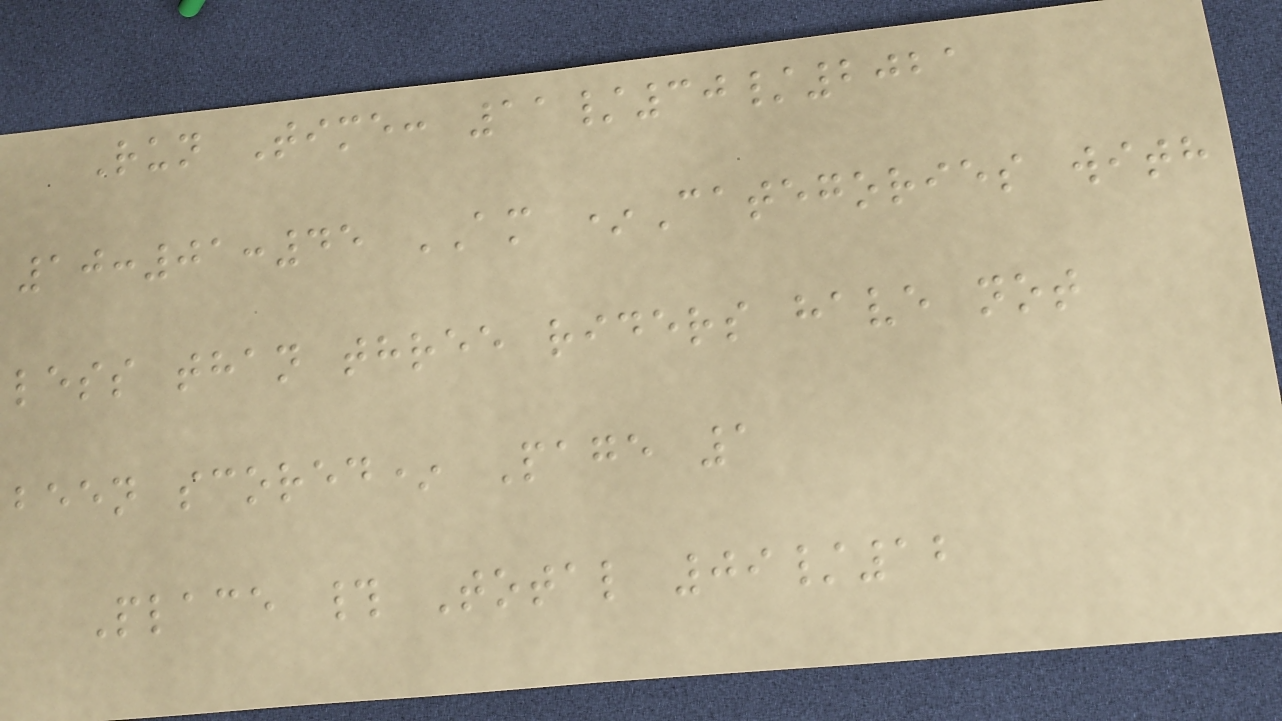Run Time: 11/30/2021
10:01:45 AM *Categories with
less than three riders have not
been scored* Page 1
Place # Total 09/12
